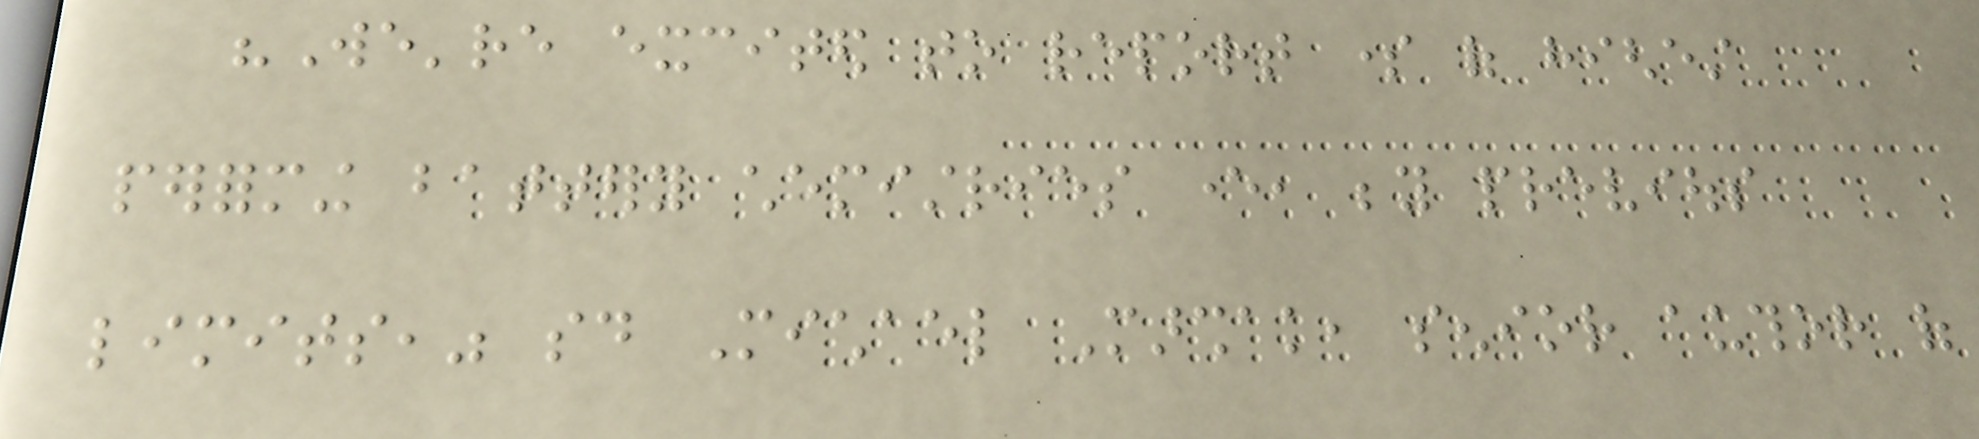"We're excited to report some of highest
performing battery chemistries ever, beyond previous
limits," said Michael Marshak, senior author of
